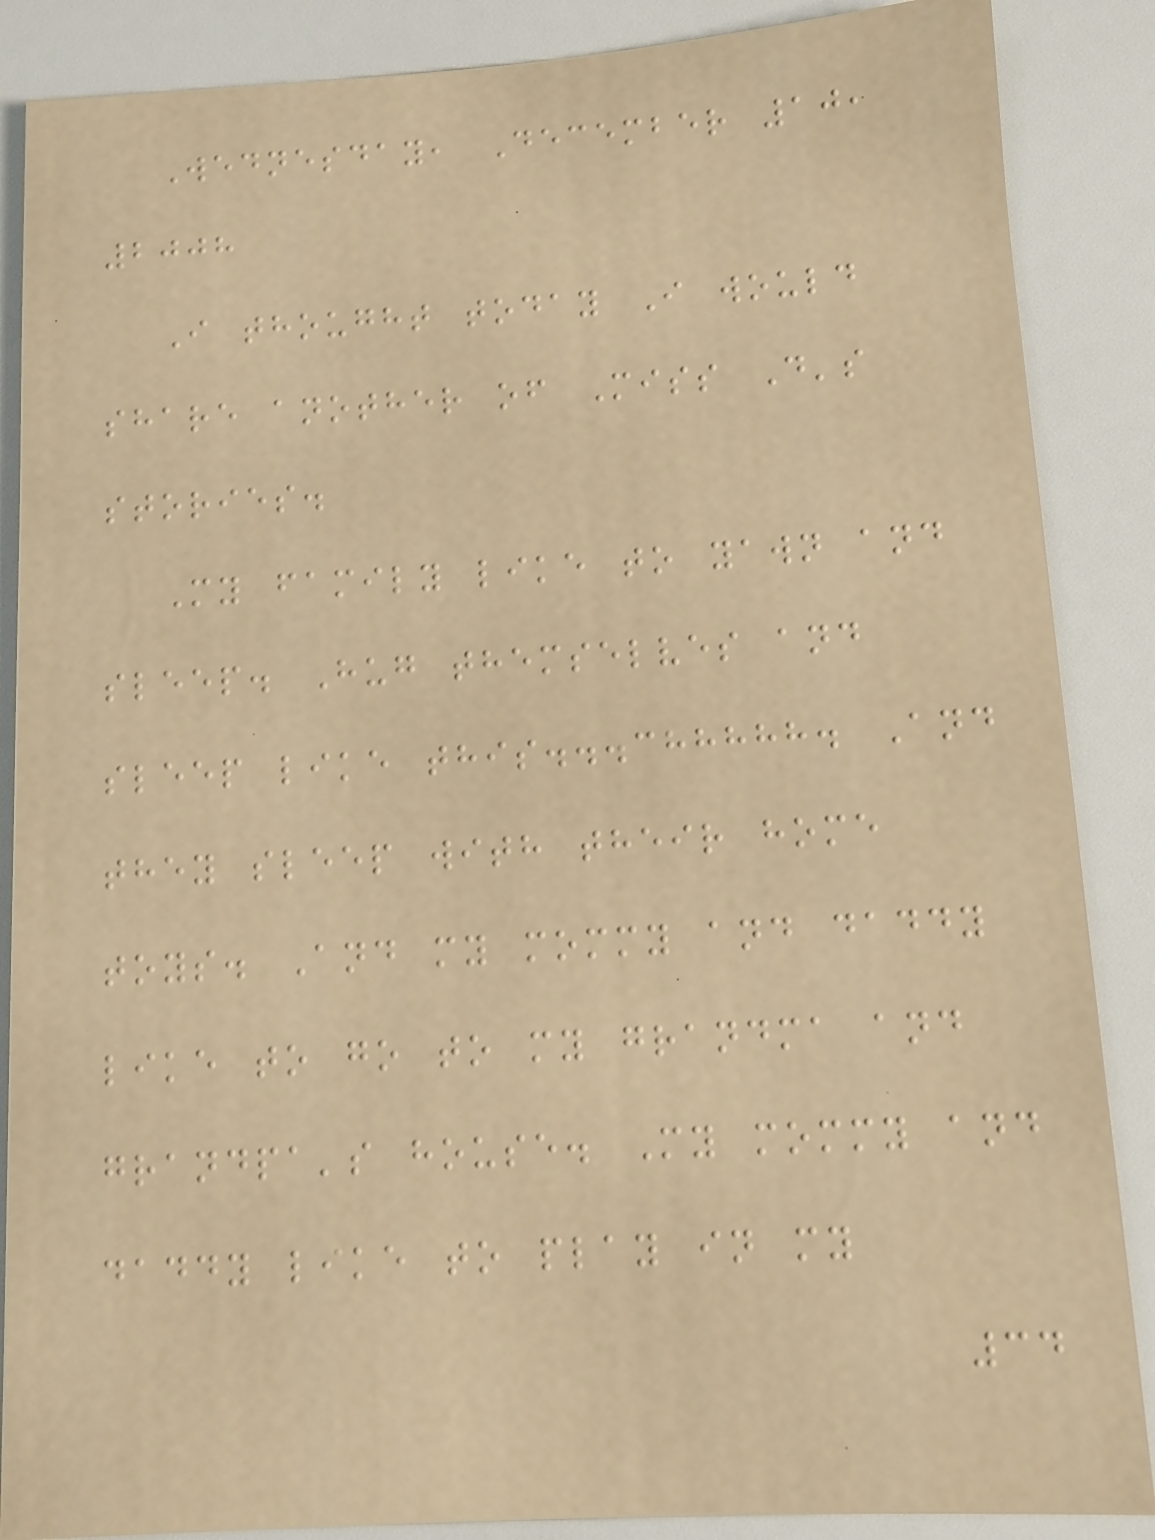Wednesday, December 10,
2008
I thought today I would
share another of Miss D's
stories.
My family like to yawn and
sleep. Hug themselves and
sleep like this...chhhhh. And
they sleep with their home
toys. And my mommy and daddy
like to go to my grandma and
grandpa's house. My mommy and
daddy like to play in my
34
